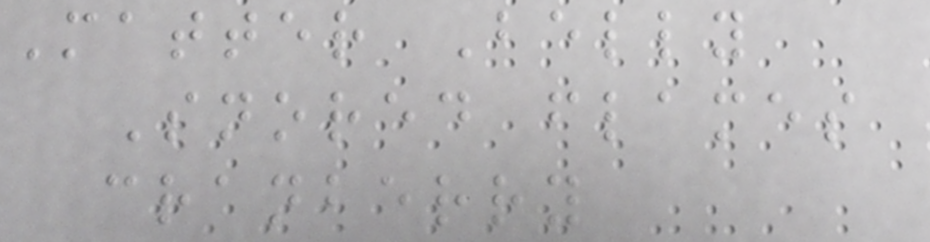Matter Belly
Snored flames
cranberry
